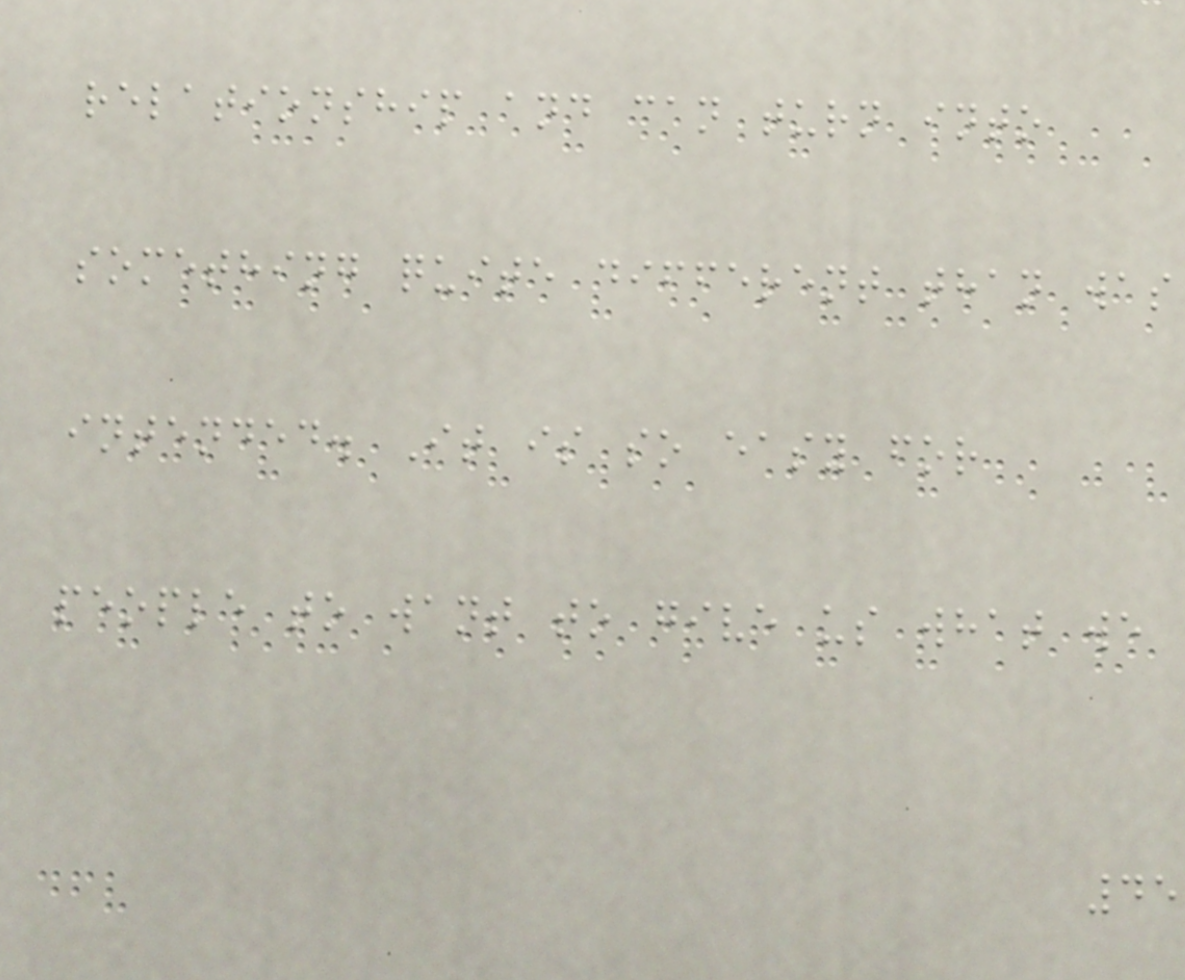relationship and can turn into
something quite different than was
intended. It is so easy for
people to want to give us what we
45
